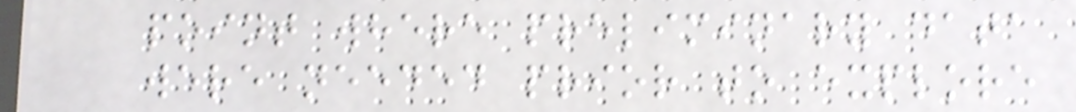point where preliminary data
were needed prior to explore
